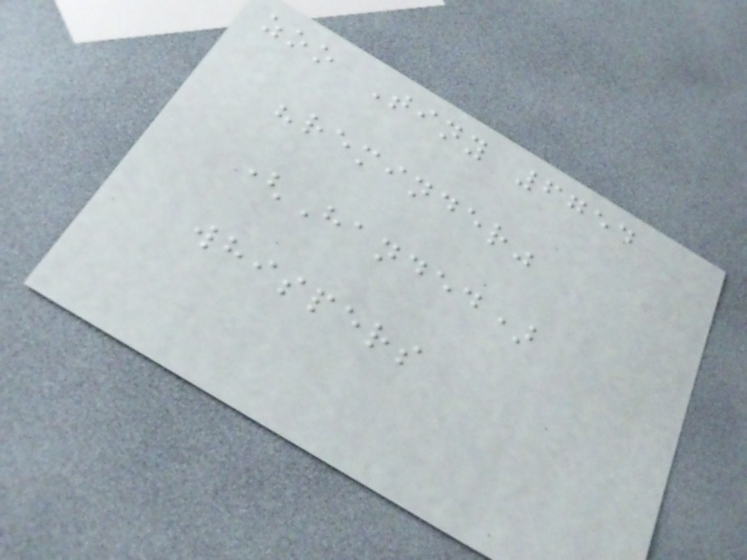zoo Tiny 6754
"reminder"
(Handed)
whispers
